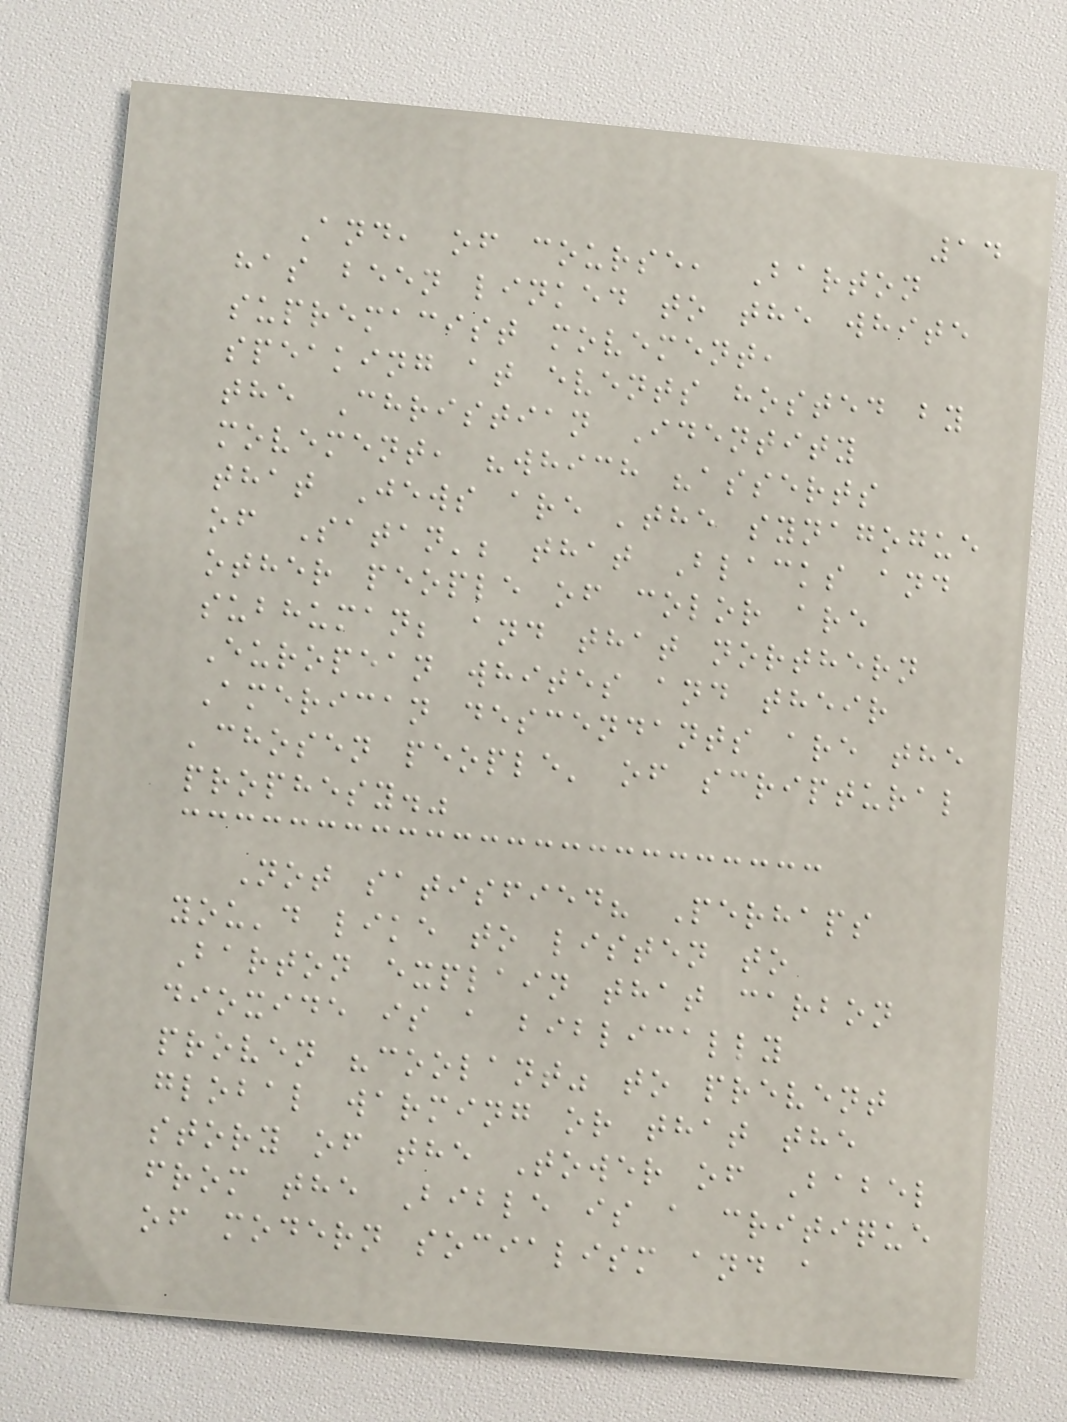14
And, of course, Barton
has been linked to the white
supremacist movement,
speaking at events hosted by
the Christian Identity
movement, "which "asserts
that Jews are 'the synagogue
of Satan'; that Blacks and
other people of color are
subhuman; and that northern
European whites and their
American descendants are the
'chosen people' of scriptural
prophesy."
Not satisfied? Perhaps
you'd like to listen to
Barton explain that carbon
dioxide is a biblically
proven "coolant" to prevent
global warming or that the
story of the Tower of Babel
from the Bible is a critique
of modern socialism and a
